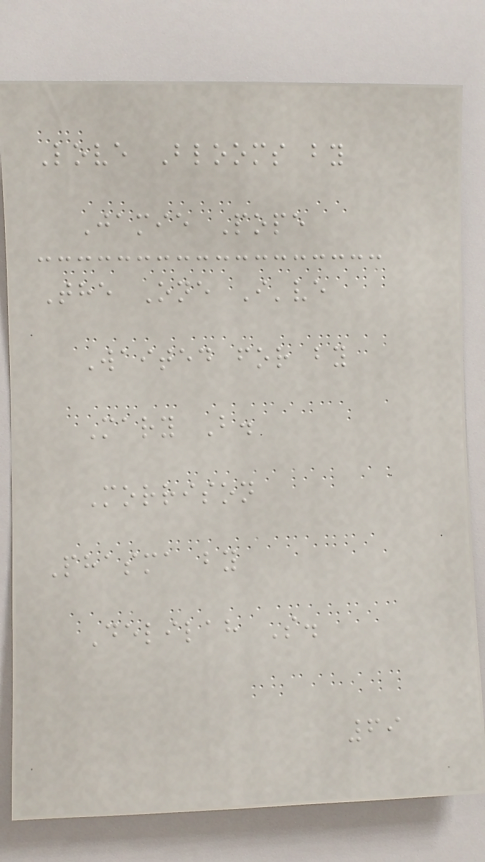Love Blooms by
Jamie Pope
The One I've
Waited for by
Mary B.
Morrison
Phasma by
Delilah S.
69
